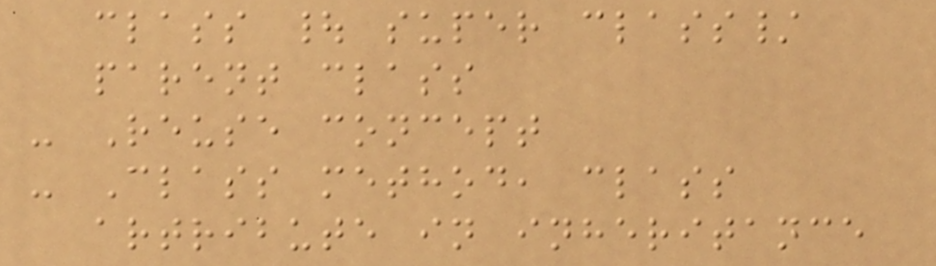class | super class/
parent class
- Reuse concept
- Class method, class
artribute in inheritance
